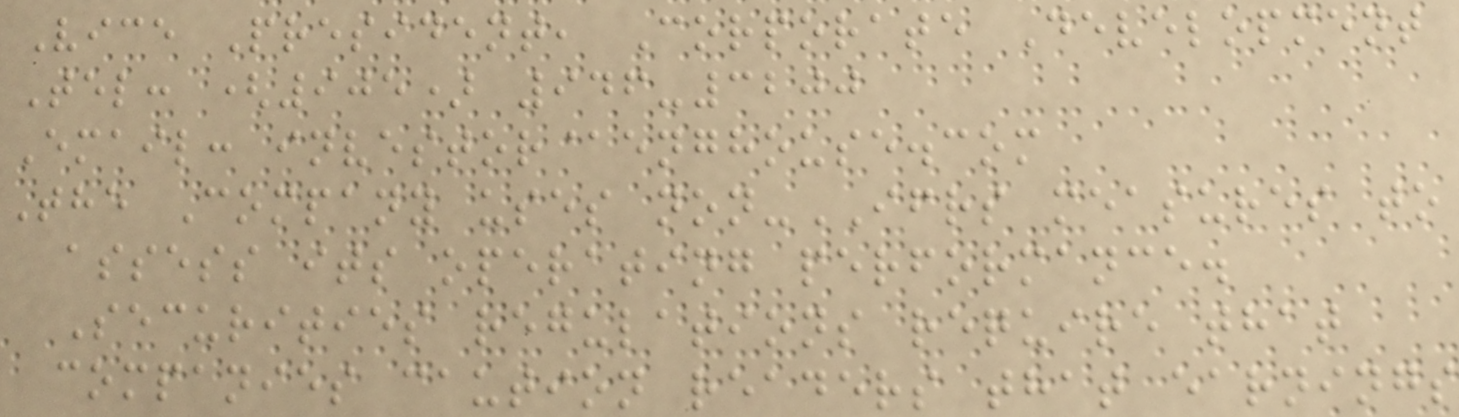Vice President, Corporate Development
Tel: (905) 946-3200
Email: investor@enghouse.com
The Company uses non-IFRS measures to
assess its operating performance.
Securities regulations require that
companies caution readers that earnings
